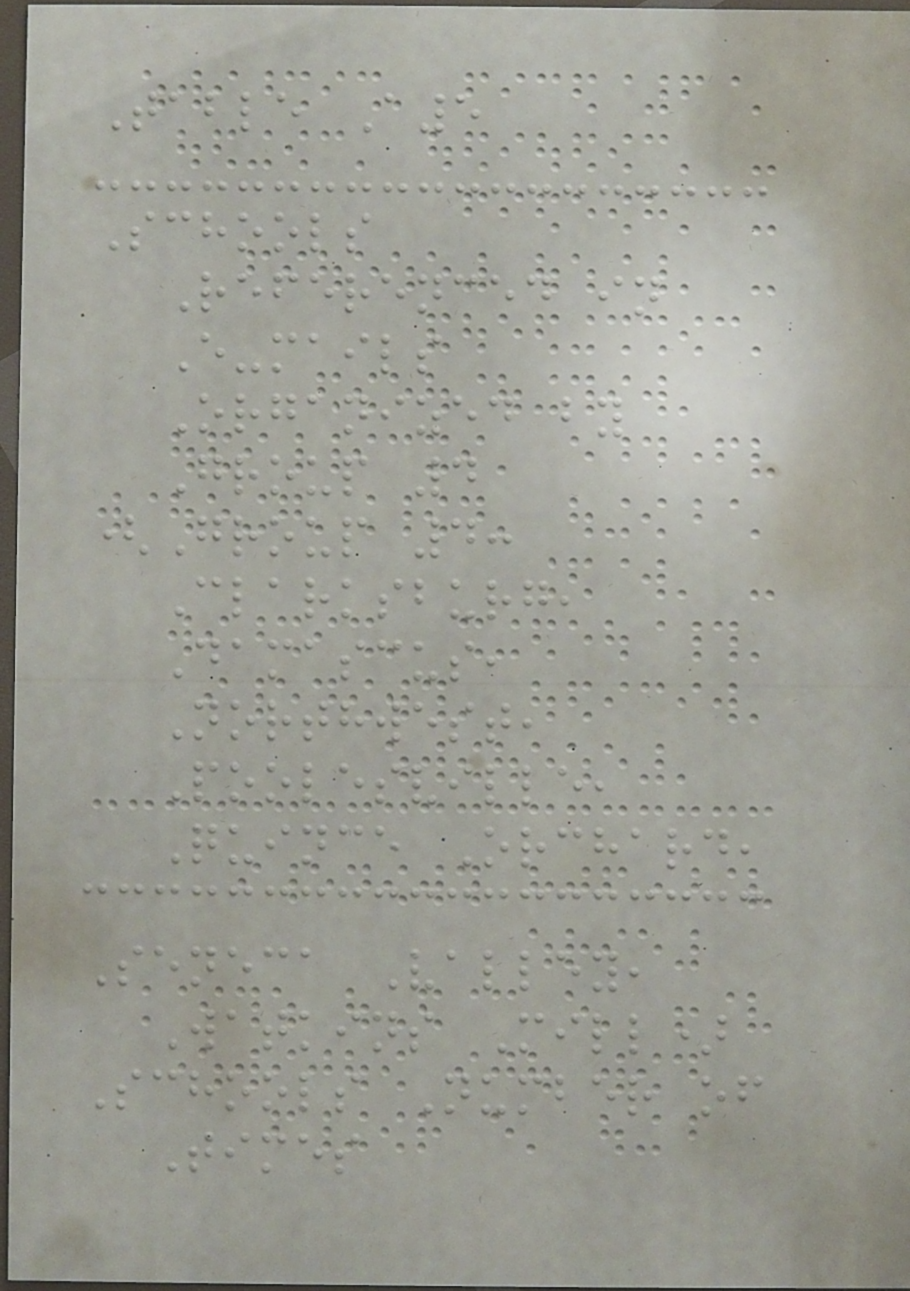Table A5
Schools
Referenced in
E-mails
Organized by
Group 4
(Group 4:
Clarksburg,
Damascus,
Northwest,
Poolesville,
Quince Orchard,
Seneca Valley,
Watkins Mill)
Schools Number of
Times
